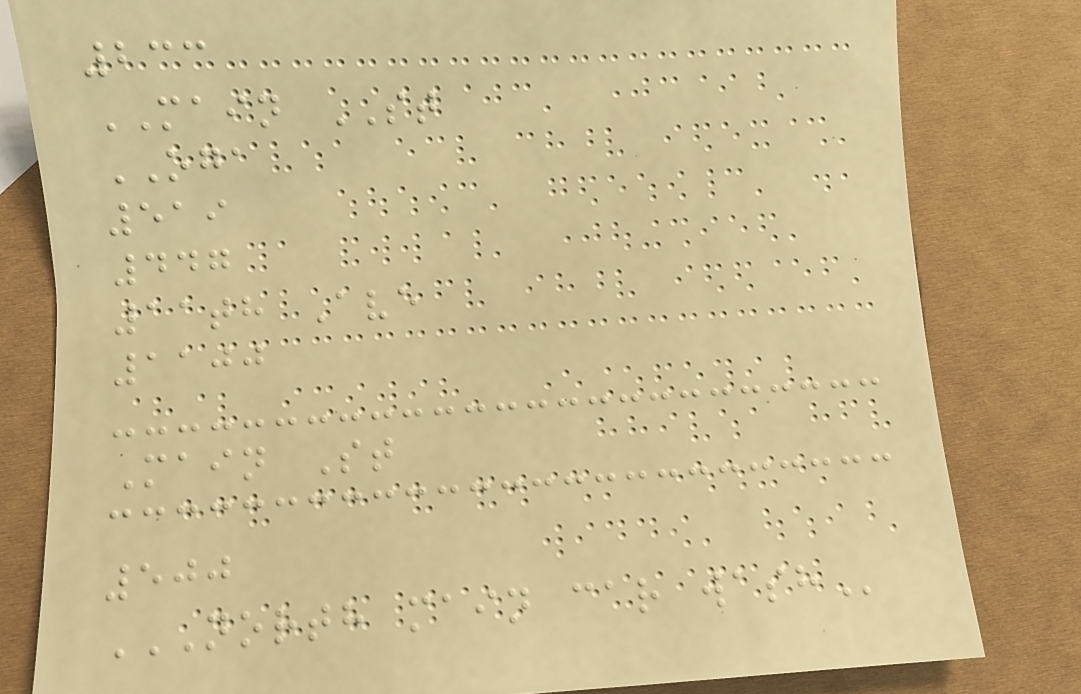233
MAIN ST
OGA
519
447
11th Ave
1100
Main St
500
NORTH MAIN CAR WASH
